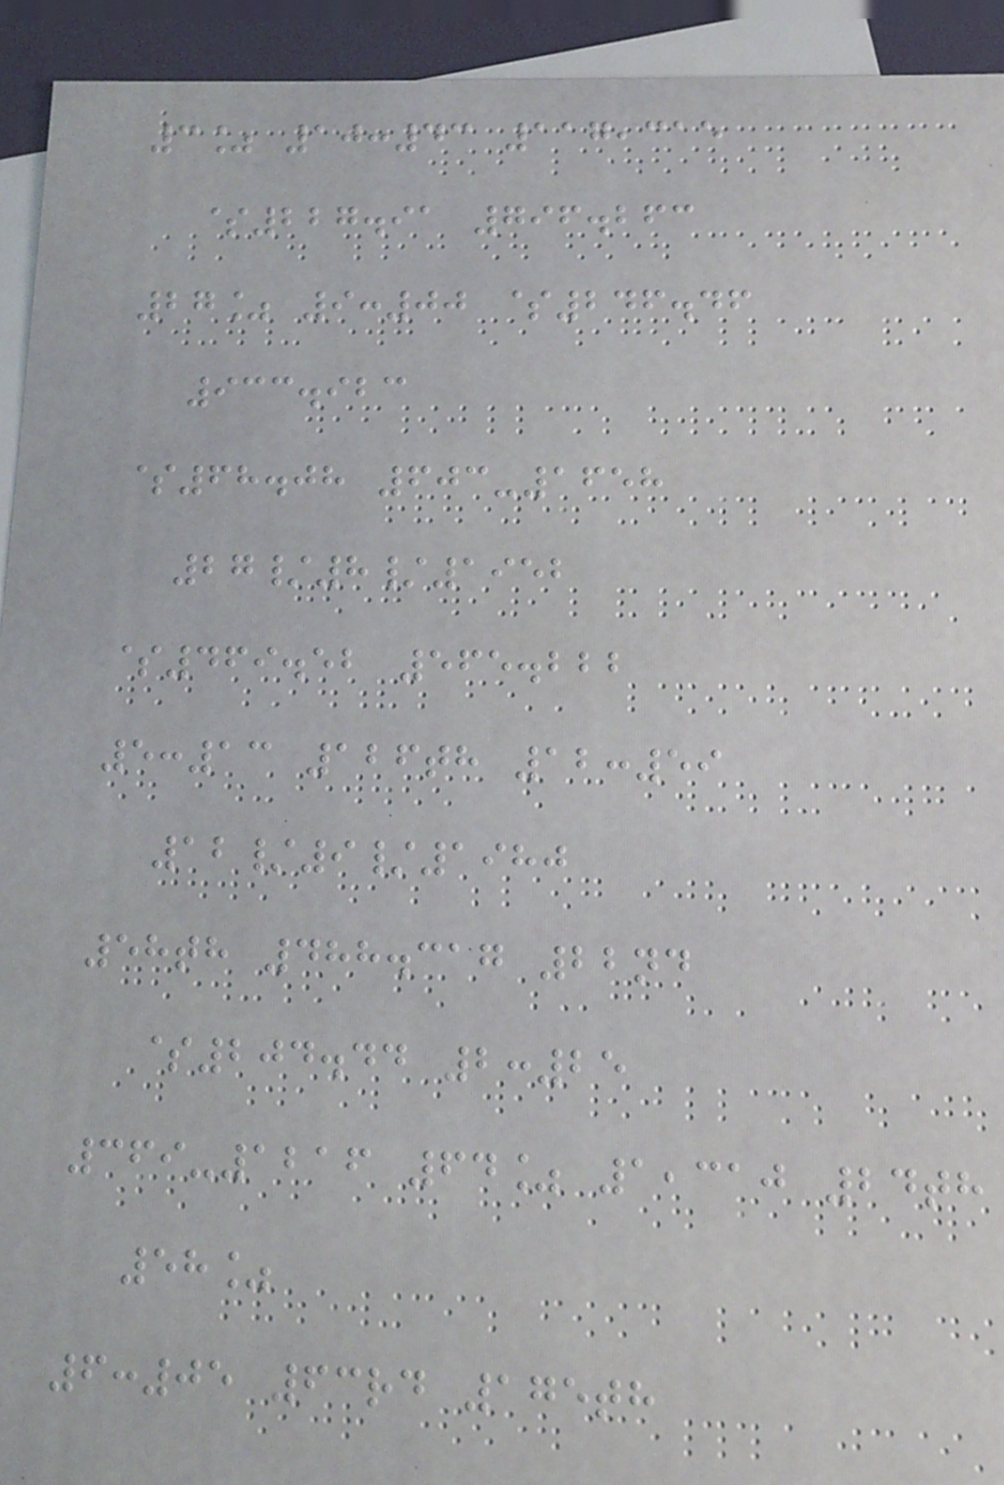3% 10:43 117,315
$227.91 796.263
27% 9:00 $246.46
933.923
$68.08 603-1658
27/8/1952
$469.52 565.222
5:13 126th 12:59
12/9/1980
58th 488.317 22nd
$204.44 2:25
369-1216 64% 1,310 24th
58%
6:05 63rd 175th
